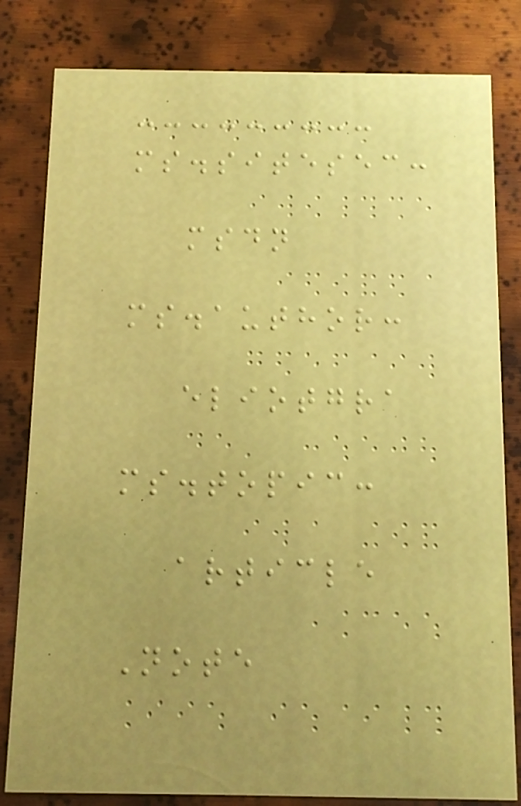ms.sitesec:
msdn
ms.author:
eliotgra
ms.topic:
article
Note
